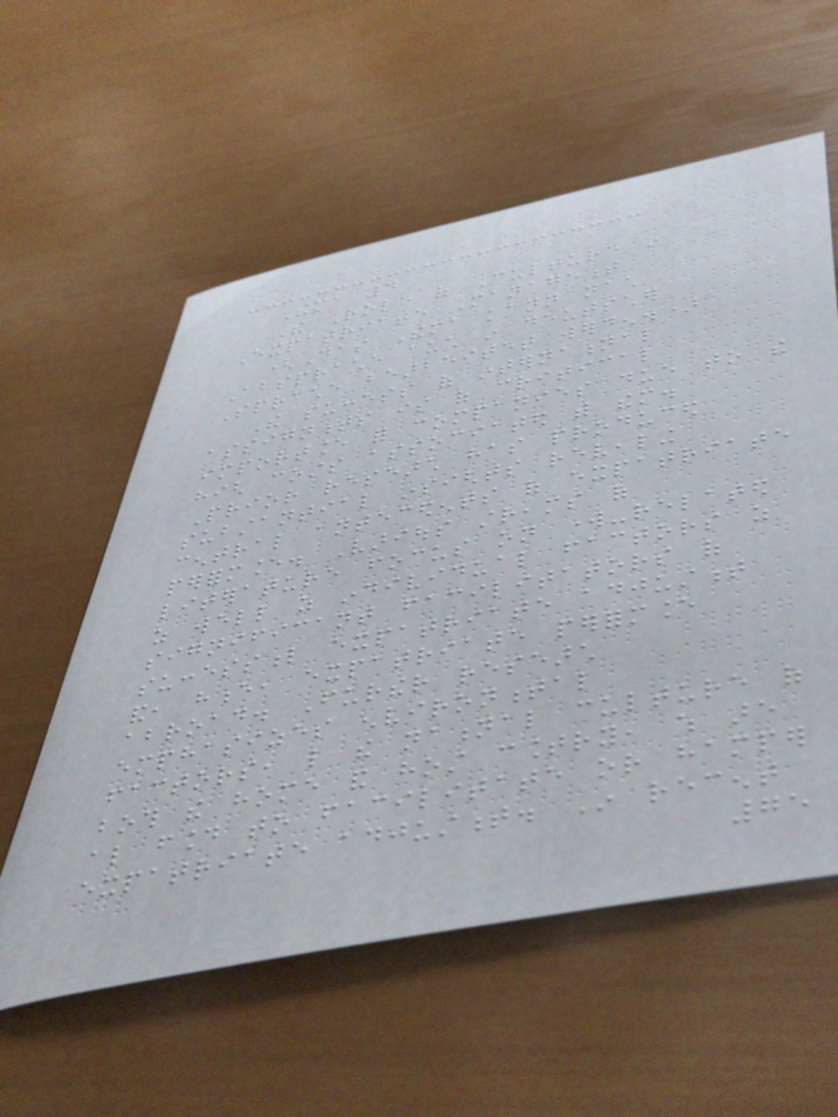Thema 4
The Role of Culture in
Expatriate Management
(Das Thema kann nach
Absprache auch in deutscher
Sprache bearbeitet werden.)
The success of international
assignments is of critical
importance for companies due to the
high costs associated with them.
Prior research has produced
substantial insights revealing
central antecedents of expatriate
performance. Various streams of
literature focus on work-related
as well as individual factors as
significant facilitators of
successful expatriate adjustment
and, hence, expatriate performance
abroad. Further research
emphasizes environmental
factors, like the national culture of
both the home and host country, which are
also found to facilitate or hamper
expatriate adjustment. In recent
75
